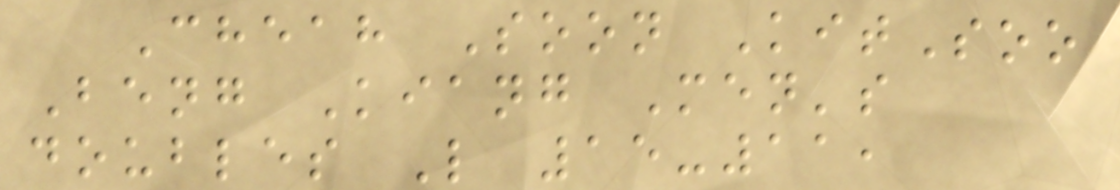Cheah Soon KitSoo
Beng Kiang Men's
doubles L 15-11,
